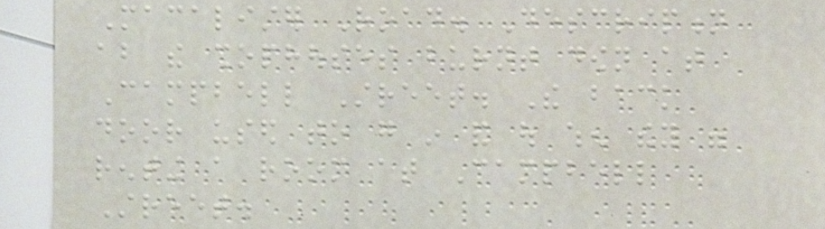Macalister Road. Description
about the shophouses burnt down at
Campbell Street. The back
door used to go in and out when they were
renting a room at Campbell
Street.
